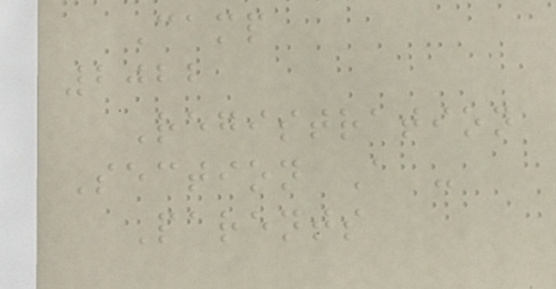Camp
2022
Registration
Section A -
Parents
